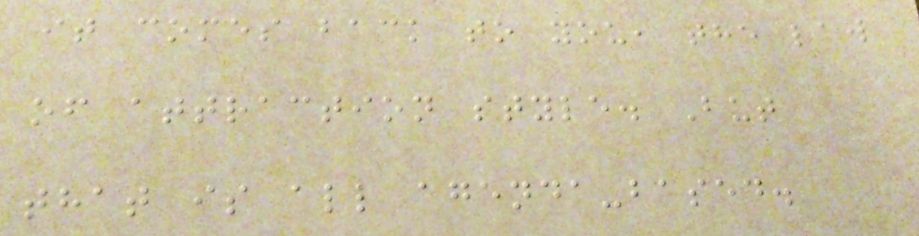it comes back to you, the law
of attraction style. But
that is all agenda-based.
